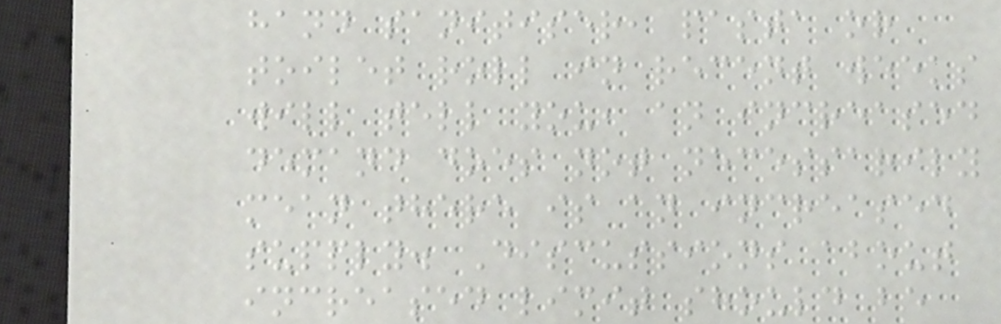hand sanitiser, pasta or
toilet roll in recent weeks
will tell you, an increased
demand does not necessarily
mean there is an increased
supply. Discussions about
increased limit should be
